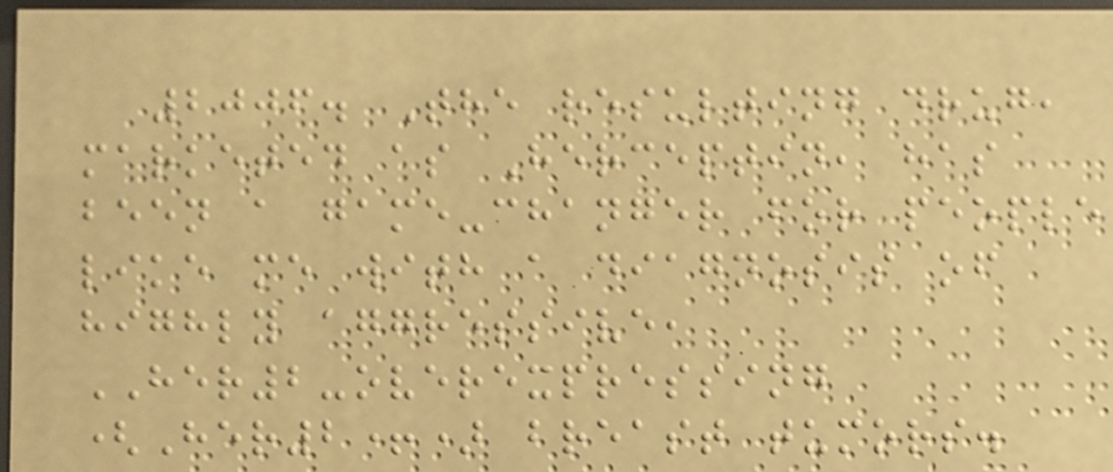2006. The resulting drug,
marketed as Herceptin, has
been a game-changer for people
like me with a diagnosis of
highly aggressive,
HER2-overexpressing
(Her2+) breast tumors.
